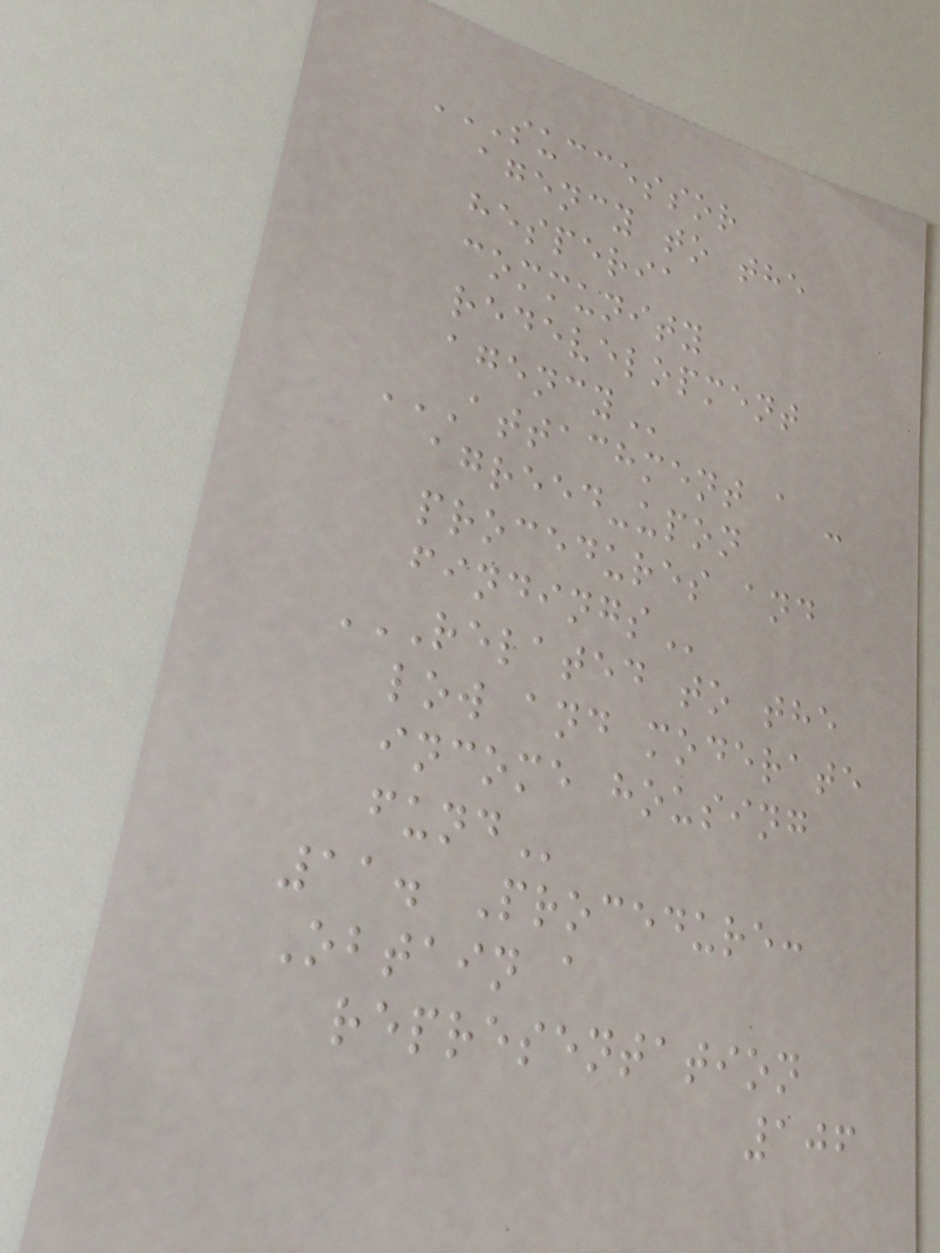SUCCESSOR
AGENCY TO THE
HESPERIA
COMMUNITY
REDEVELOPMENT
AGENCY
ATTACHMENT A -
AGREED-UPON
PROCEDURES AND
FINDINGS
RELATED TO THE
LOW AND MODERATE
INCOME HOUSING
FUND
11. Procedure:
Obtain a
representation
106
